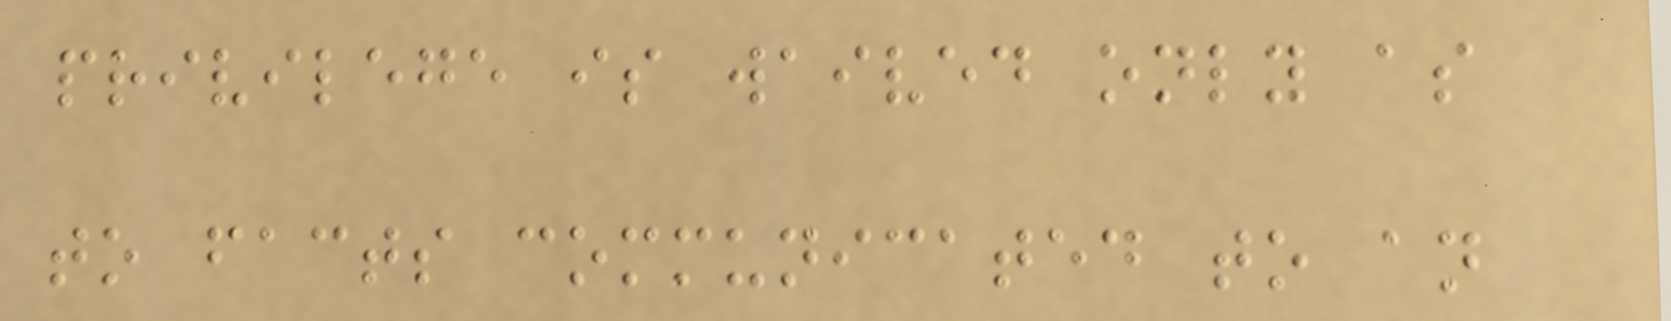privilege is waived only as
to facts communicated to an
